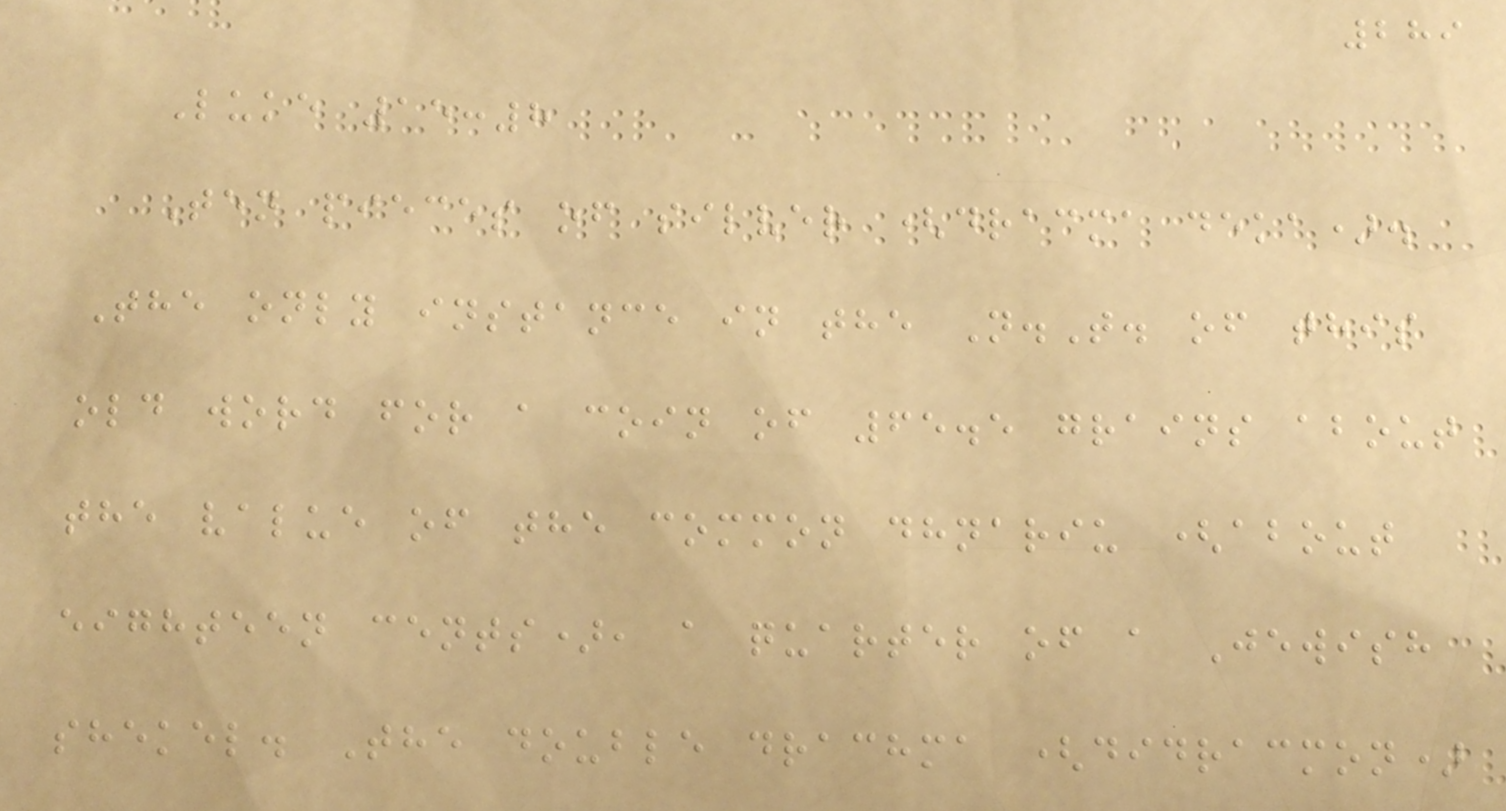289
Luke 15:8
Ten pieces of silver (dracma deka).
The only instance in the N.T. of this
old word for a coin of 65.5 grains about
the value of the common dhnariu (about
eighteen cents), a quarter of a Jewish
shekel. The double drachma (didracmon)
